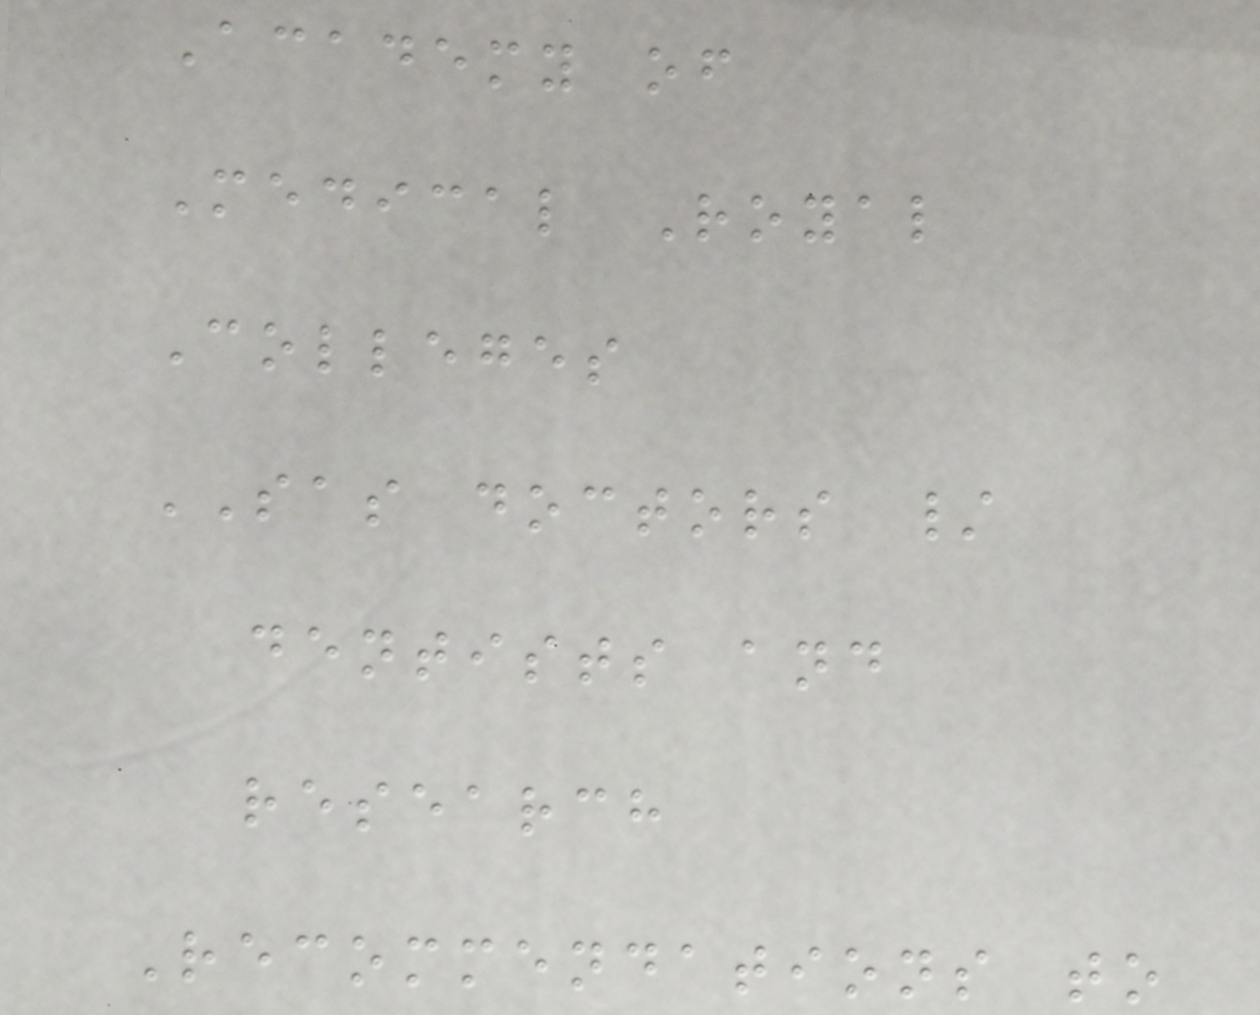Academy of
Medical Royal
Colleges
SAS doctors /
dentists and
research
Recommendations to
